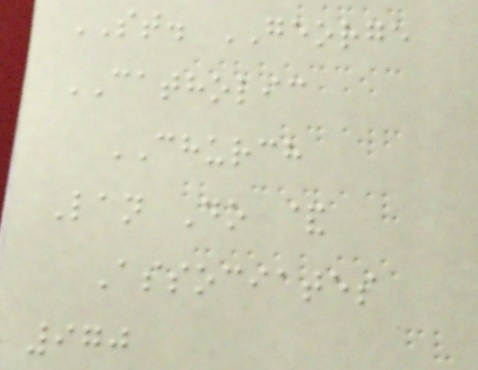ST. GEORGE
CATHOLIC
CHURCH
Lan Do &
Associates
970
